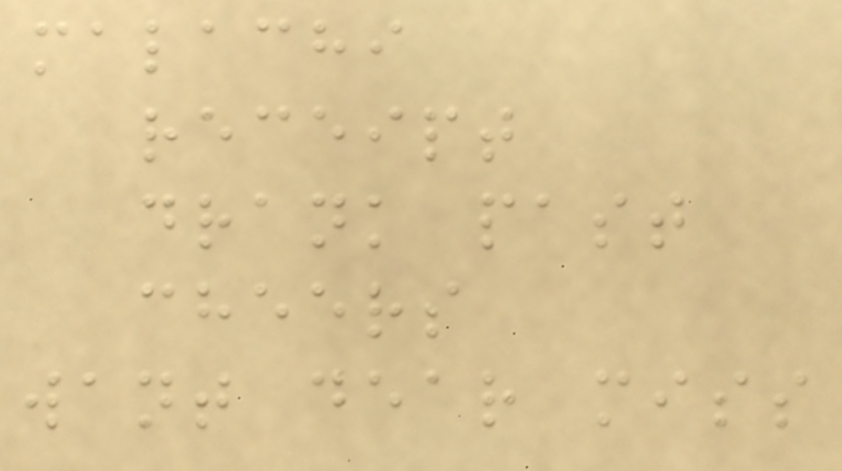malachi
receipt
drank past
cheers
want dear miss
